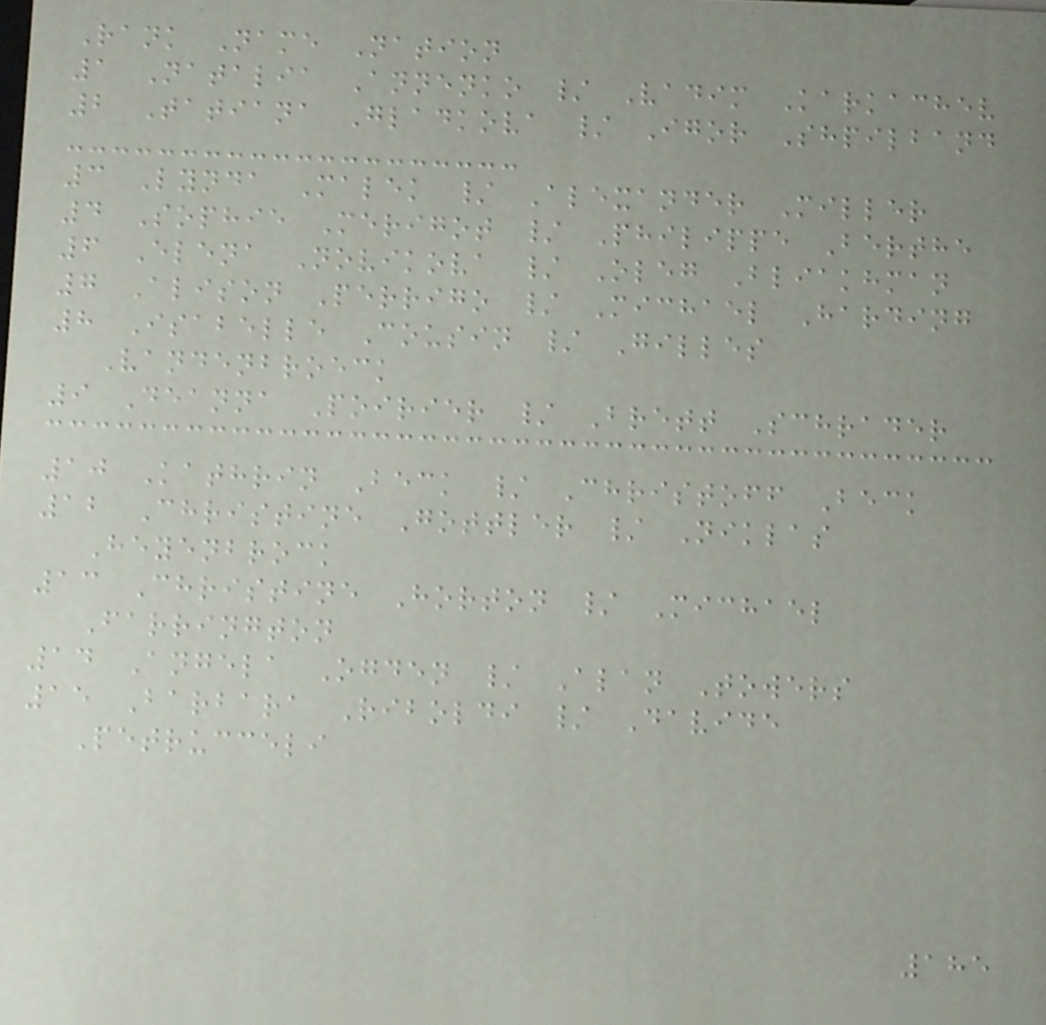Rank Name Nation
1 Natalia Annenko / Vadim Karkachev
2 Tatiana Gladkova / Igor Shpilband
3 Lynda Malek / Alexander Miller
4 Sophie Merigot / Philippe Berthe
6 Elena Novikova / Oleg Bliakhman
7 Alison Perrigo / Michael Harding
8 Isabelle Cousin / Gilles
Vandenbroeck
9 Deanna Poirier / Brett Schrader
10 Kathrin Beck / Christoff Beck
12 Christine Gottler / Niklas
Heyenbrock
13 Christine Horton / Michael
Farrington
14 Angela Ogden / Alan Towers
15 Barbara Riboldi / Davide
Petrucceli
185
